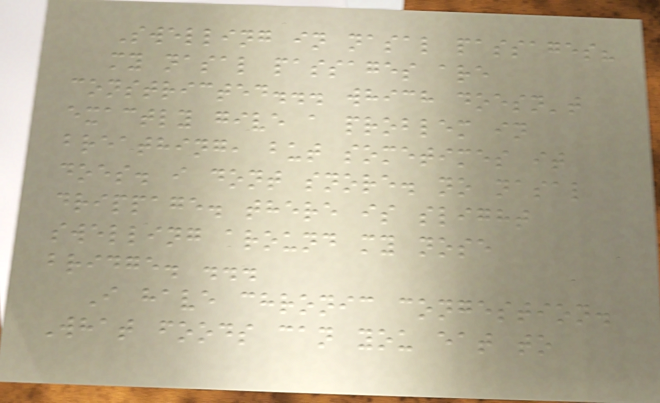Swelling in nasal passages?
my nasal passages are
constricted... which doesn't
exactly give a problem in
breathing, but sometimes it
does. i dont snore. no nasal
drippage. there is slight
swelling around my nose
bridge. ...
I have chronic congestion.
What foods can you eat to
